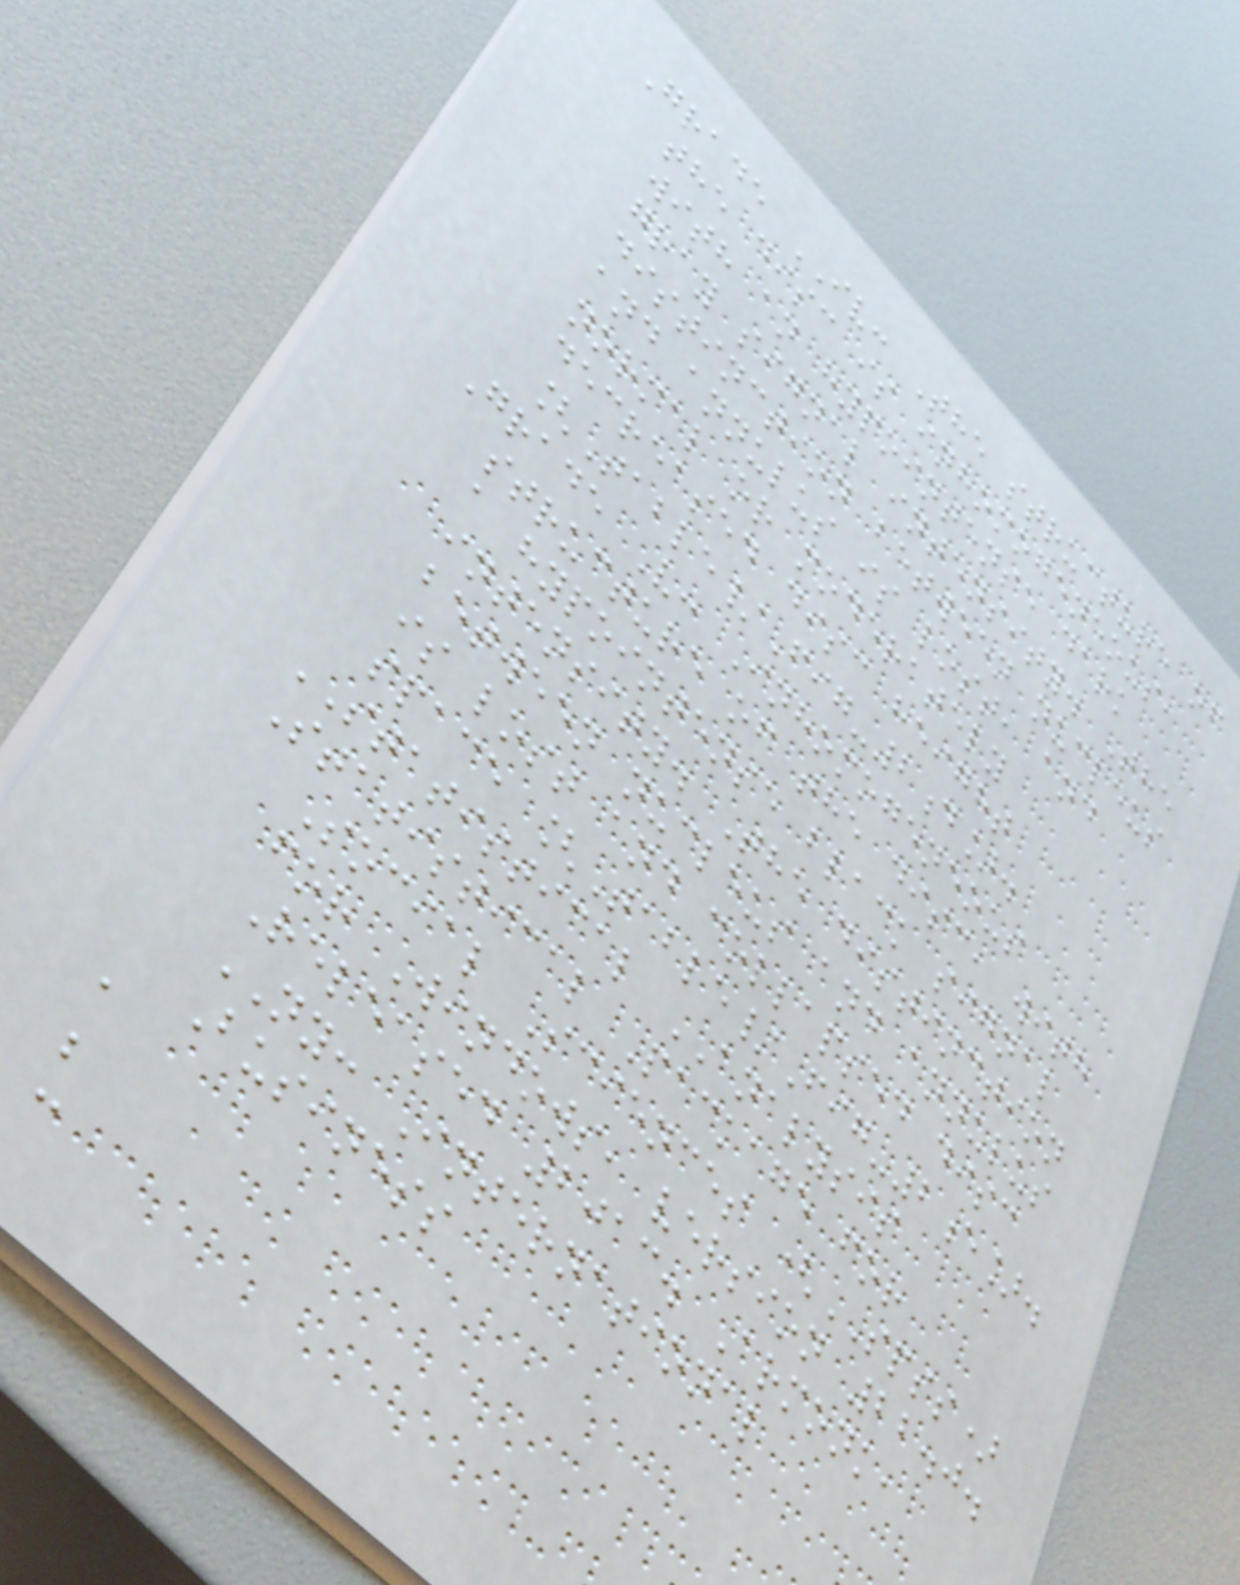Grade IV: The structure of
the disc is inhomogeneous,
with an hypointense dark
gray signal intensity. The
distinction between nucleus
and annulus is lost, and
normal or moderately
decreased disc height
[Table/Fig-2d].
Grade V: Inhomogeneous
structure of the disc, with
a hypointense black signal
intensity. The distinction
between nucleus and annulus
is lost and collapsed disc
space [Table/Fig-2e].
STATISTICAL ANALYSIS
Statistical Package for
Social Sciences (SPSS)
for Windows, version 22.0.
Released 2013. Armonk,
NY: International
Business
a
b
c
